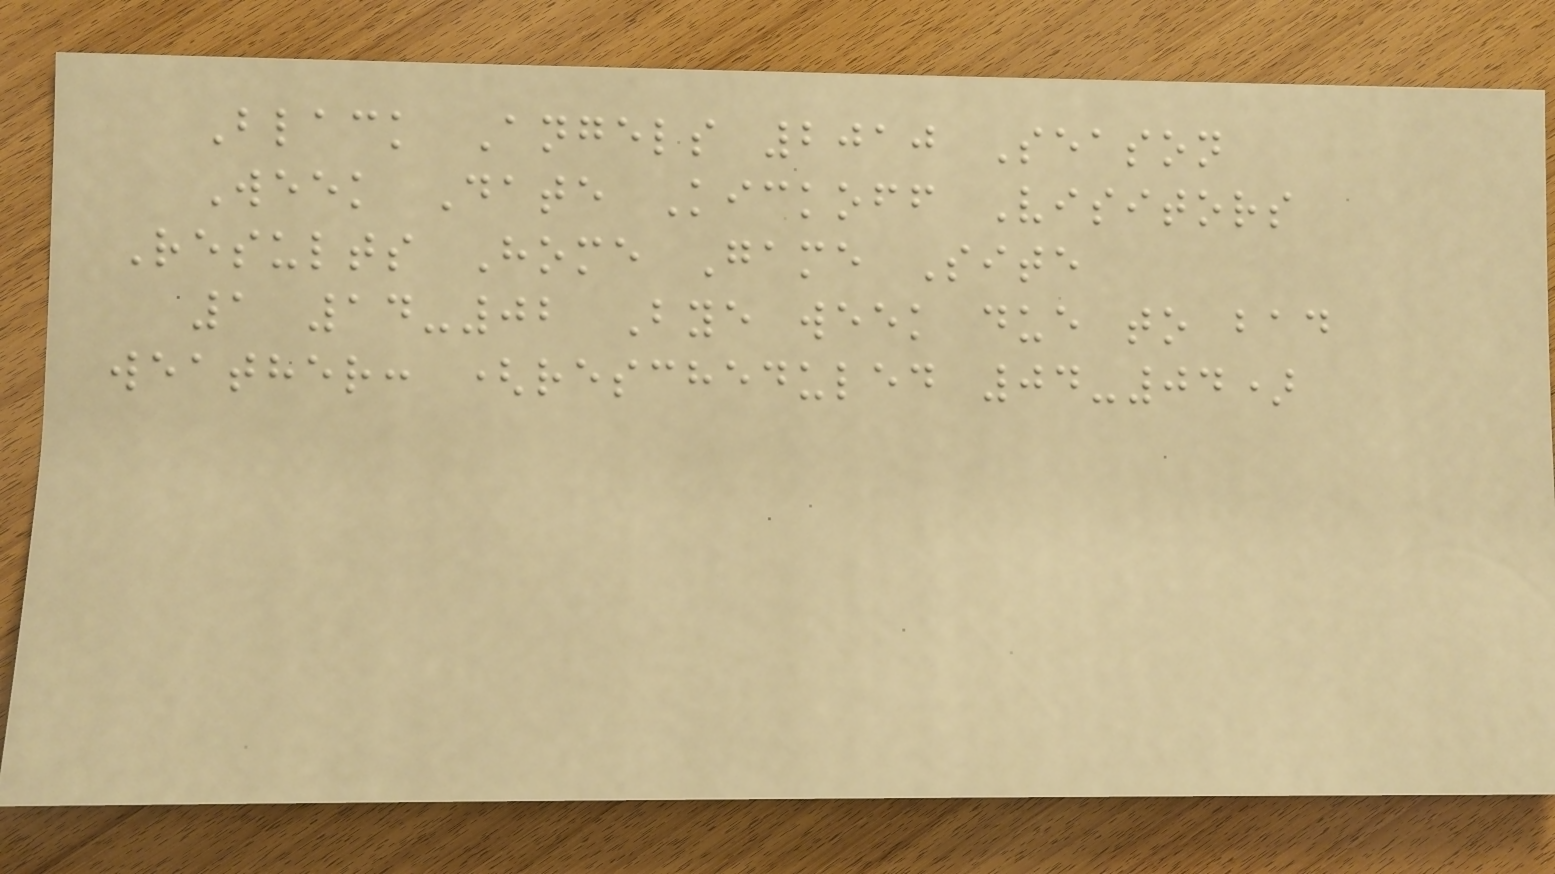Black Angels 2010 Season
Week Date Kickoff Visitors
Results Home Game Site
1 14-02 Bye week due to bad
weather: (rescheduled 04-04)
